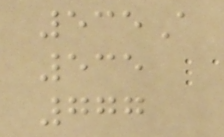535A
535
777
